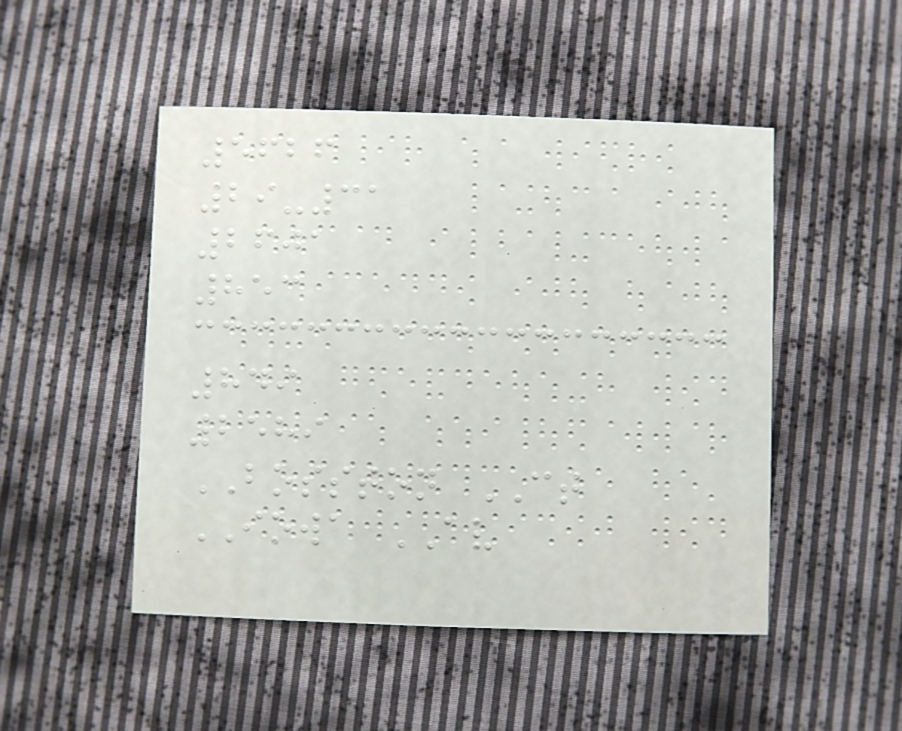5626
29-31
2601
853
849
2589
BOSSTON CT
IOWA AV
